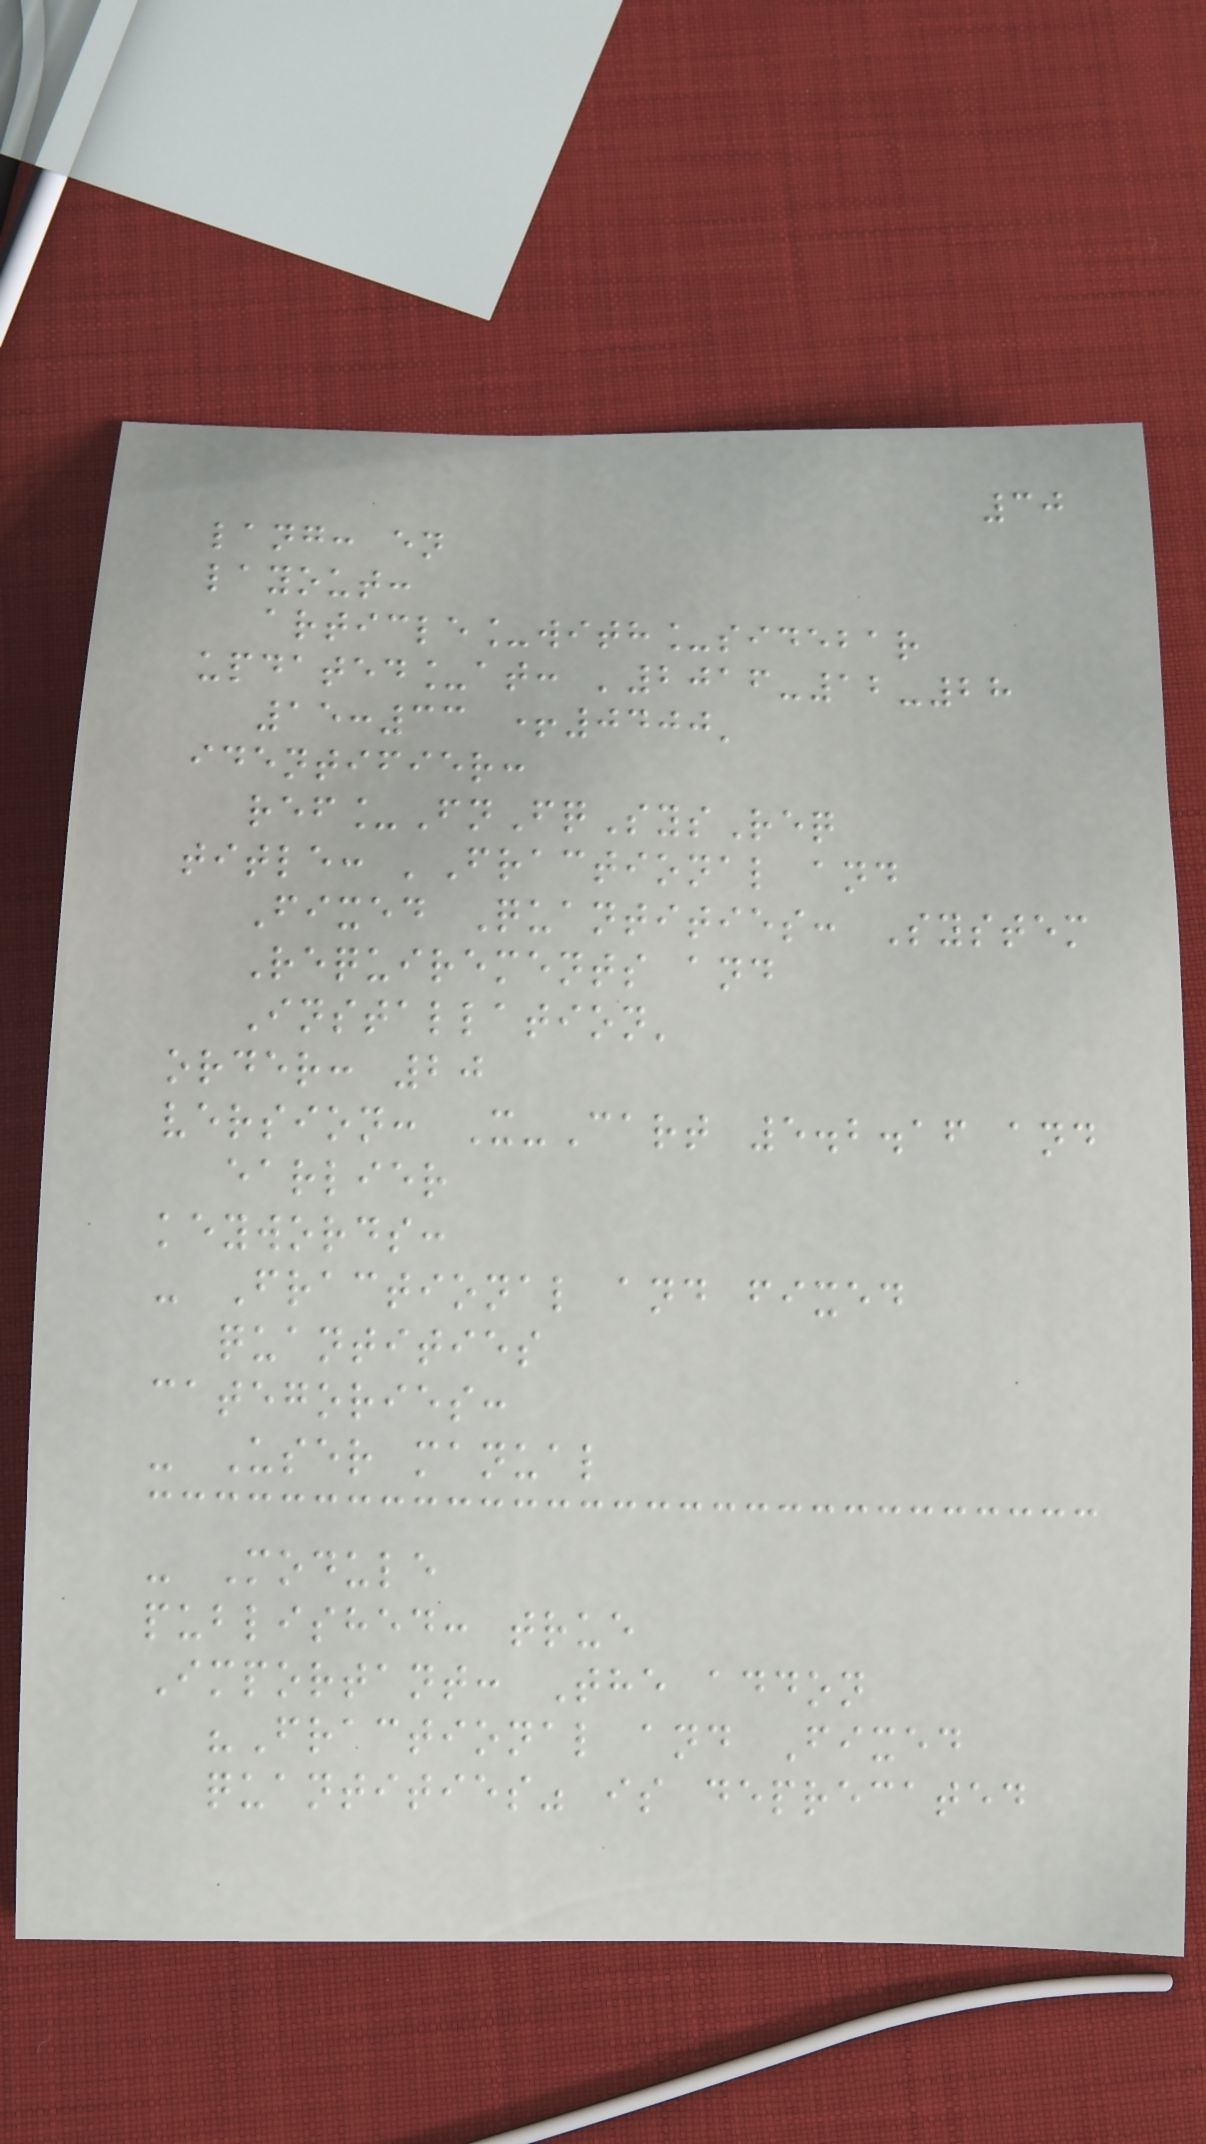30
lang: en
layout:
article_with_sidebar
updated_at: '2016-12-28
15:33 +0400'
identifier:
ref_FnFqSysReq
title: 'Fractional and
Fixed Quantities: System
Requirements and
Installation'
order: 20
version: X-Cart 5.2.16 and
earlier
keywords:
- Fractional and fixed
quantities
categories:
- User manual
- Module
published: true
Important: The addon
"Fractional and Fixed
quantities" is deprecated
